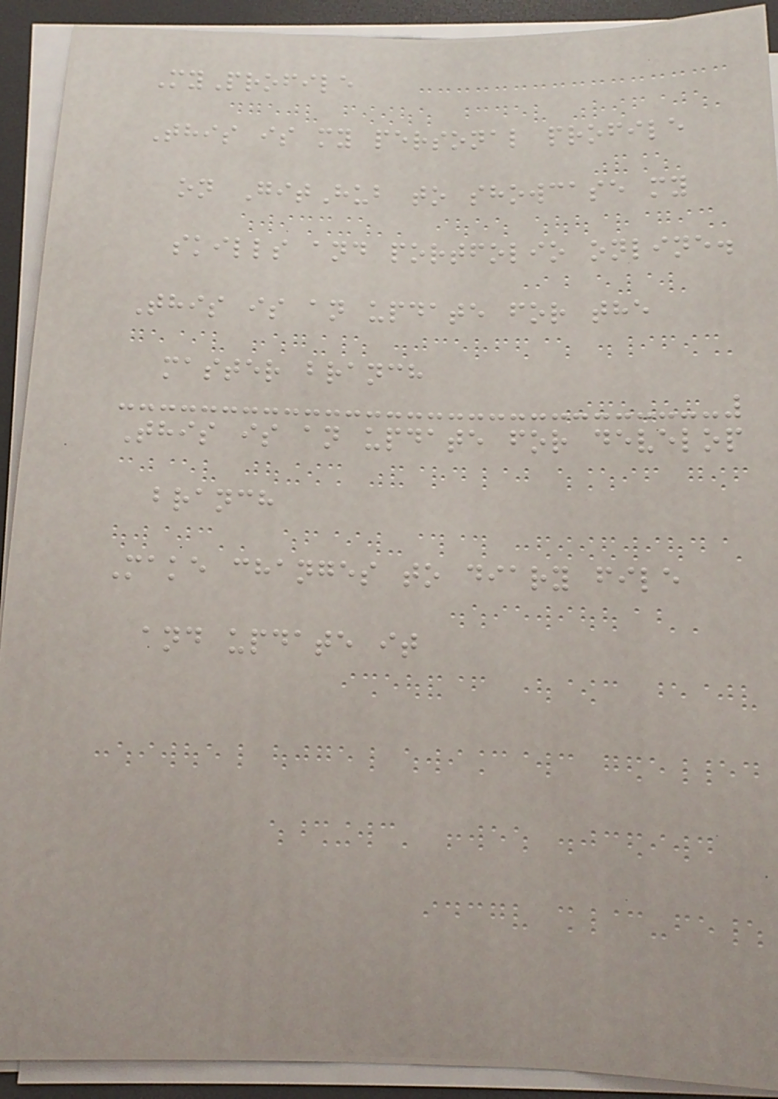MyProfile
This is my personal profile
on GitHub to showcase my
skills and portfolio online.
This is an update for the
master branch
This is an update for develop
branch
Make changes to diary file
and update it
